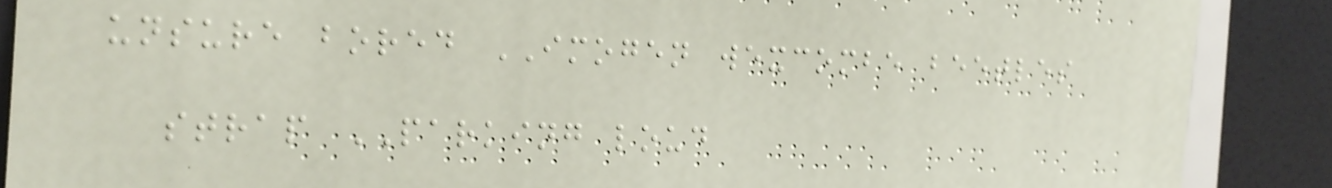unsure bored IMOGEN wexcombe beetles
strap PARKING loud
